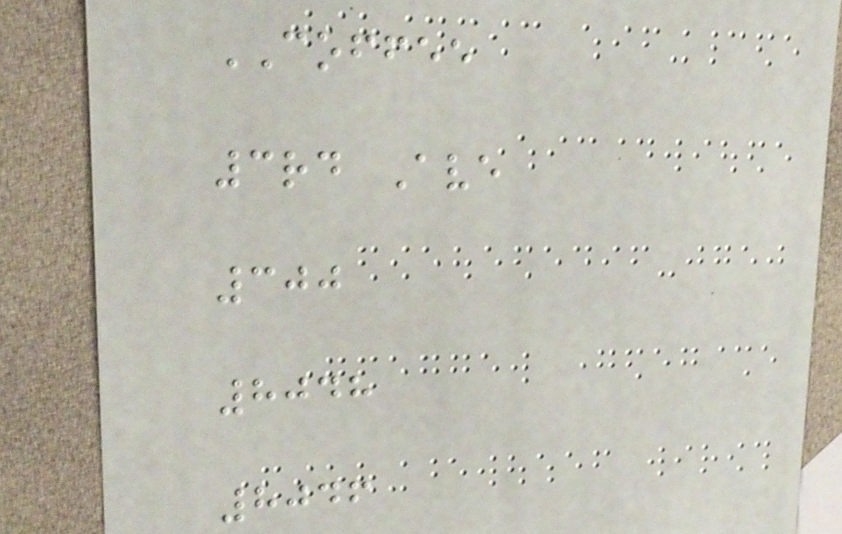COFFEE
3rd Ave
300
8048
8046
